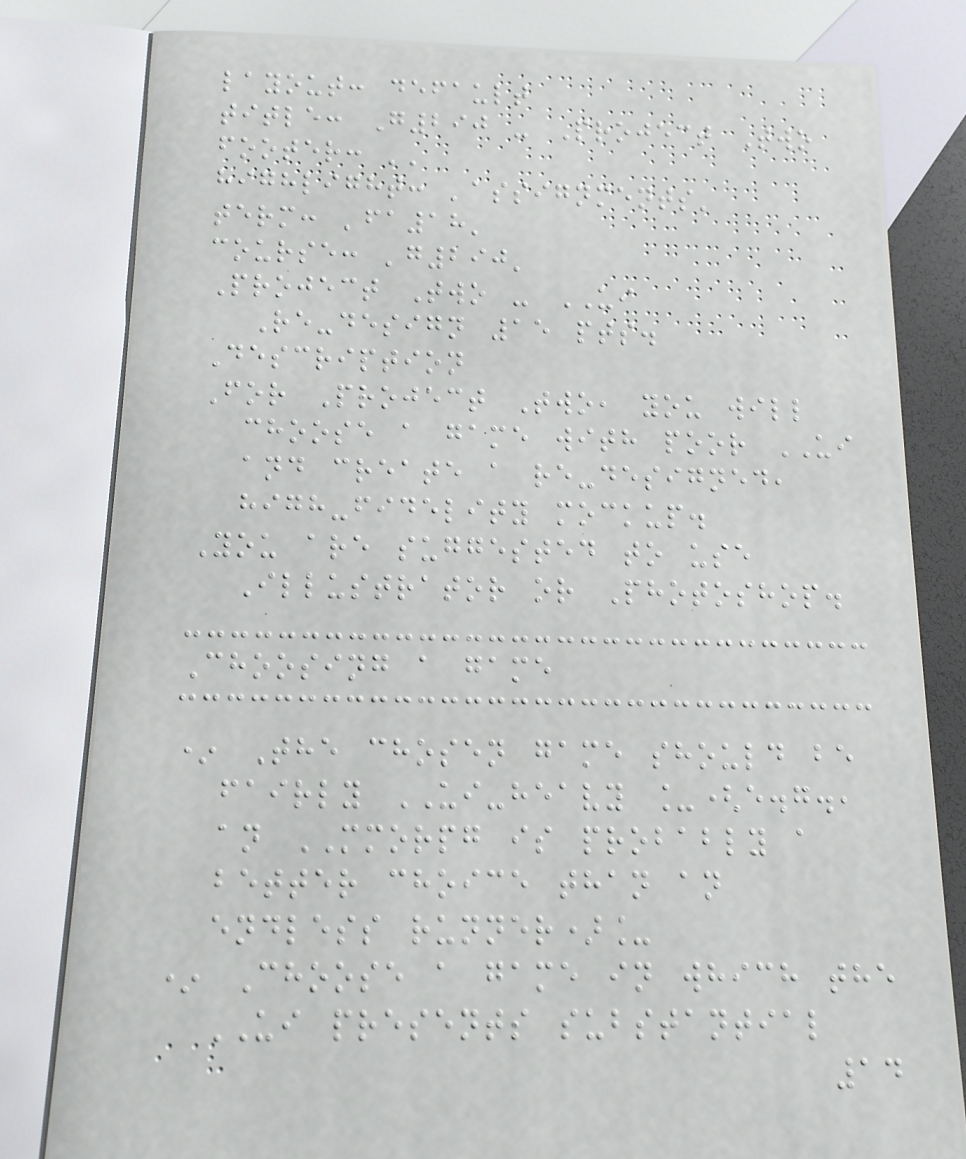layout: default
title: G290 - Project Two
footer: ''
highlight: 'assignments'
term: 'fa18'
course: 'g290'
Project Two - UI
Re-design 15 pts.
Description
For Project Two, you will
choose a game with poor UI
and create a re-designed,
high-fidelity mockup.
You are suggested to use
Illustrator or Photoshop.
Choosing a game
* The chosen game should be
fairly UI-heavy _(e.g.,
an MMORPG is probably a
better choice than an
endless runner)_
* Choose a game in which the
UI presents substantial
14
